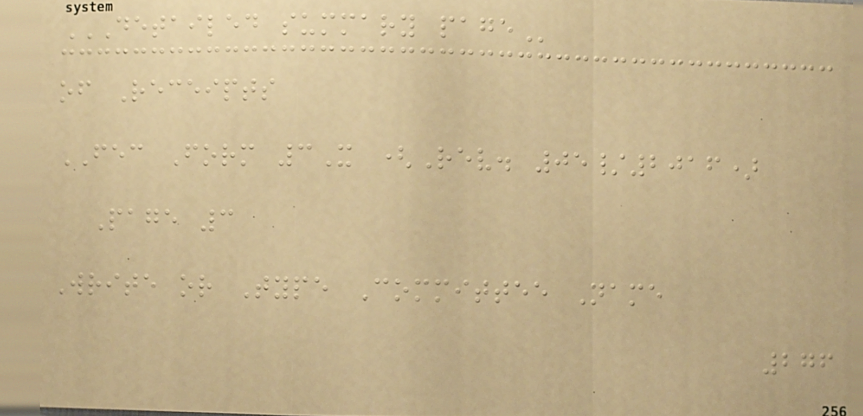DETAILED SUMMARY PAGE
of Receipts
FEC Form 3X (Rev. 05/2016)
Page 3
Write or Type Committee Name
276
